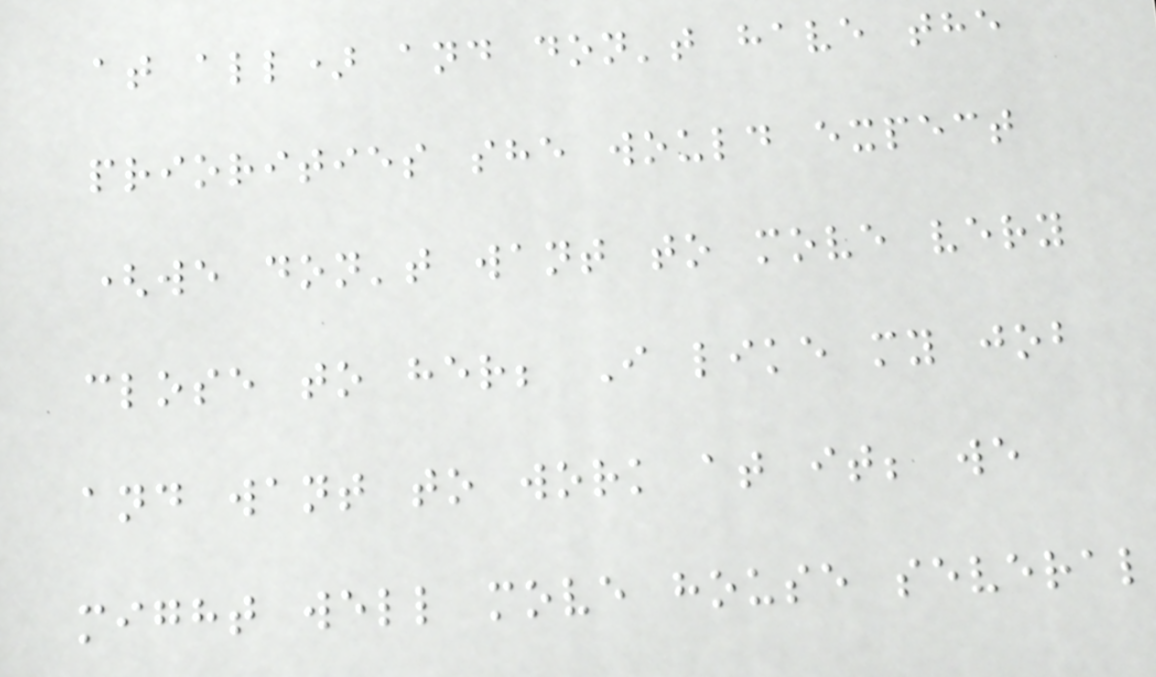at all) and don't have the
priorities she would expect
(we don't want to move very
close to her; I like my job
and want to work at it; we
might well move house several
